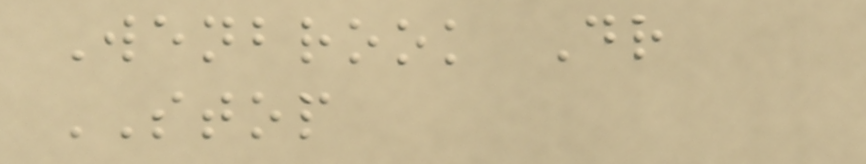Wenbrook Dr
STOP
